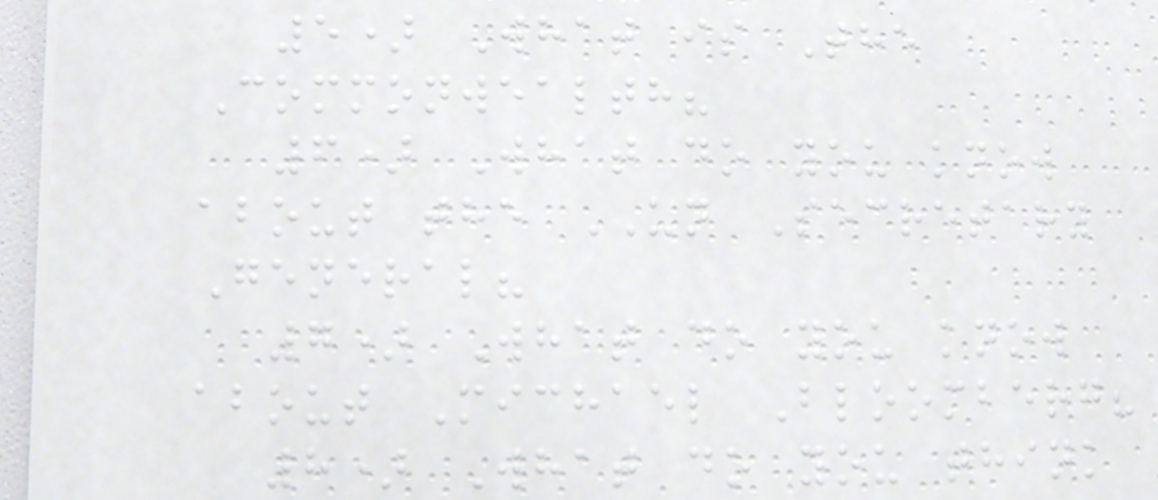5) What is The
Commonwealth?
6) What do you know
about the UN Secretary
General?
7) What do you know
about Michael Bloomberg?
8) What do you think
